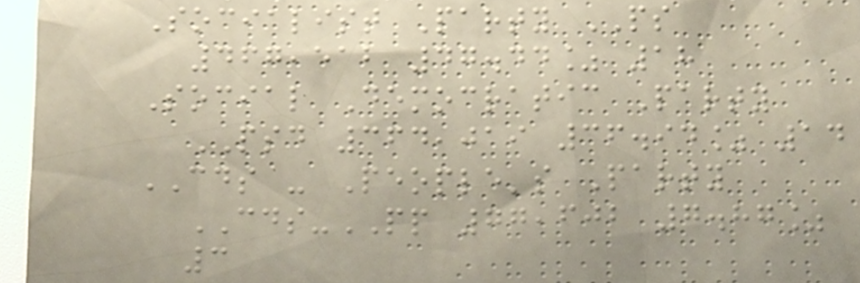Socialist Party PS
467,512 47.44% 18
Social Democratic Party
PSD 364,019 36.94% 14
CDS - People's Party
CDS-PP 77,602 7.87%
3
